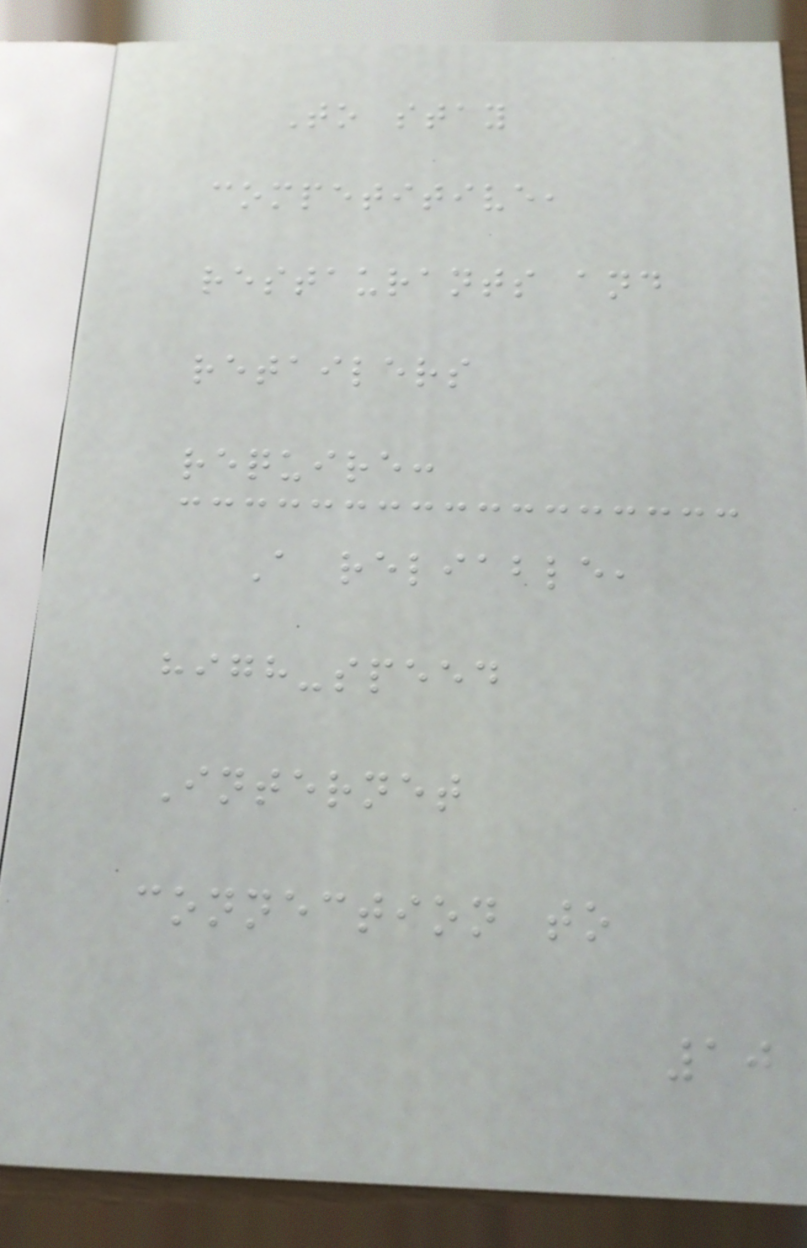To stay
competitive,
restaurants and
retailers
require:
A reliable,
high-speed
Internet
connection to
10
